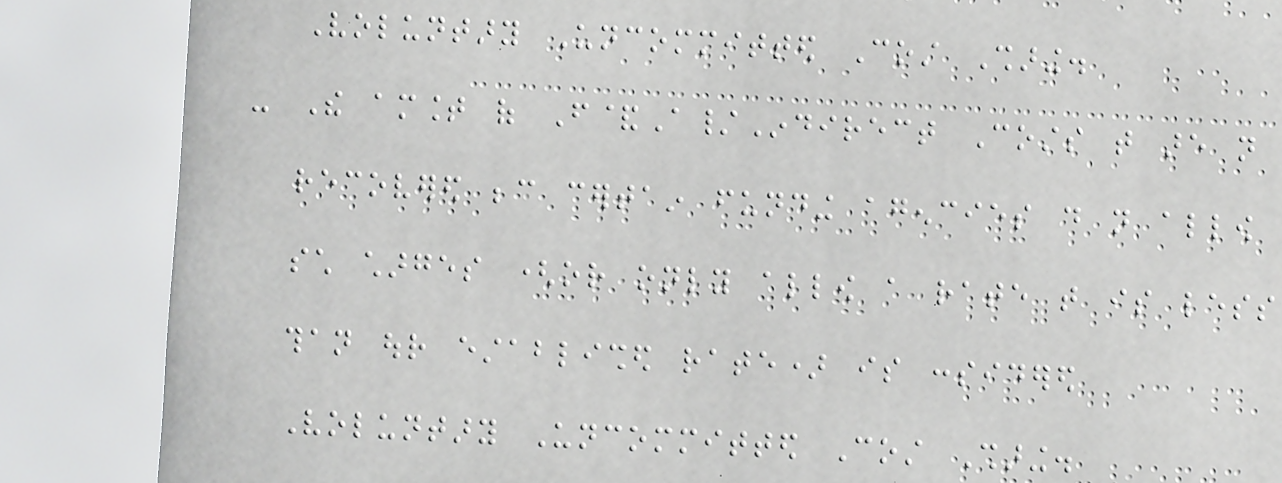Voluntary Uncommitted Cost Sharing.
- The amount of F&A/Indirect Costs that are not
recovered because certain funding agencies do not allow
such charges (or only allow a rate that is less
than our established rate) is considered
Voluntary Uncommitted Cost Sharing.
